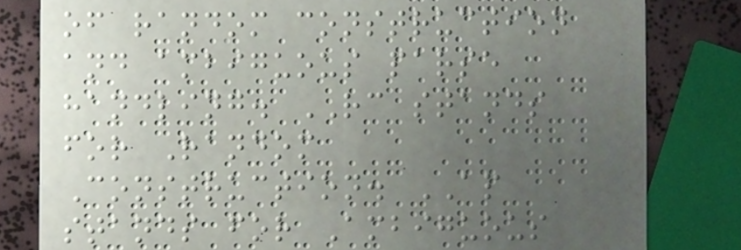of random construction
and ambiguous parse
handling. RC stands
for Random
Construction. AP
stands for Ambiguous
